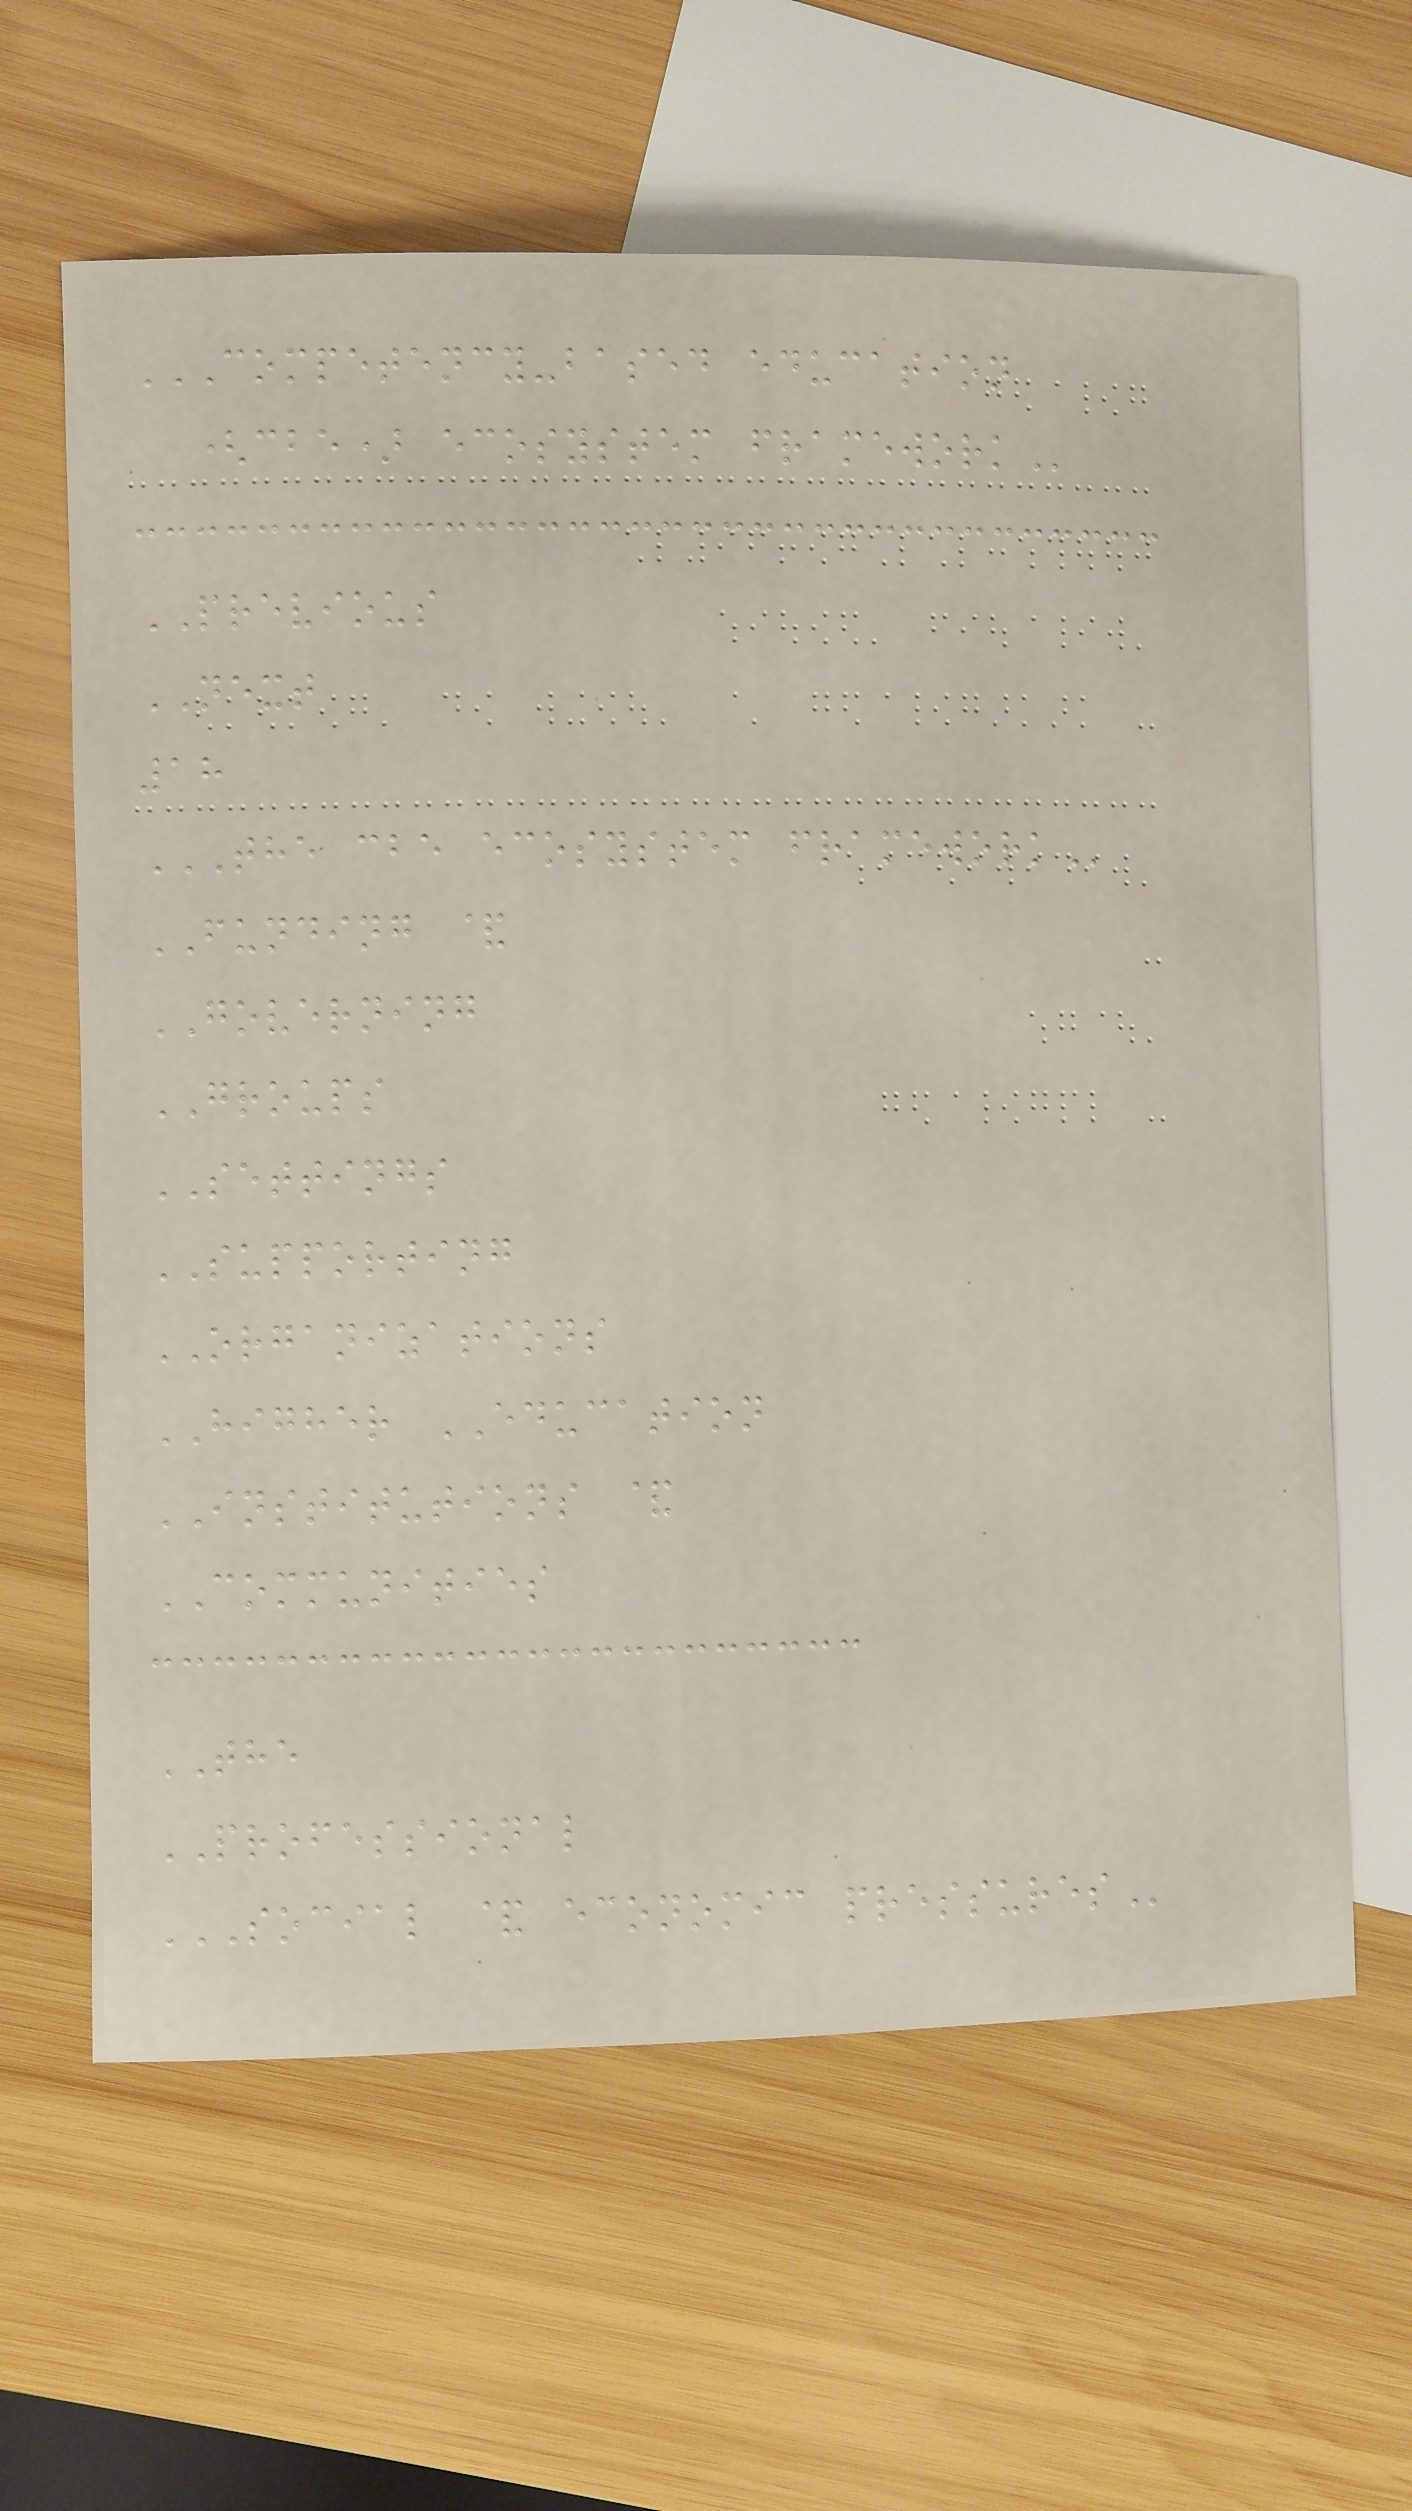COMPETENCY-BASED EDUCATION
(CBE) ECOSYSTEM FRAMEWORK
PREVIOUS
NEXT
18
THE CBE ECOSYSTEM FRAMEWORK
FUNDING &
GOVERNING
GROUPS
SETTINGS
SUPPORTING
ORGANIZATIONS
HIGHER EDUCATION
INSTITUTIONS &
COMMUNITIES
THE
PROFESSIONAL
SOCIAL & ECONOMIC PRESSURES
